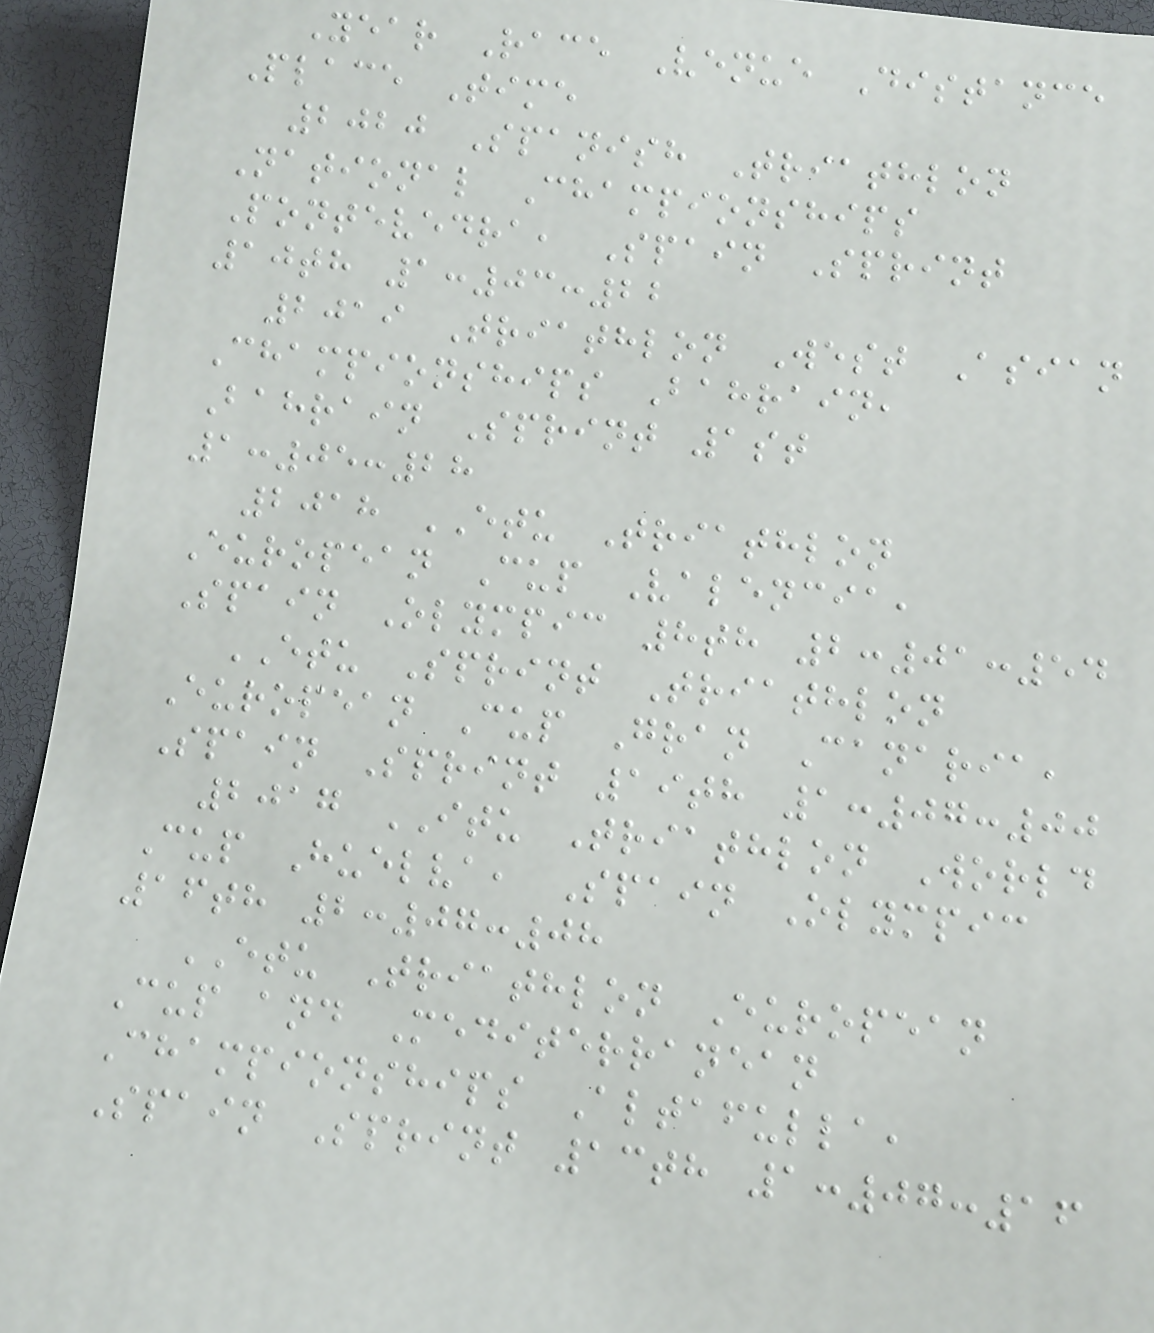Year Race Venue Distance
Place Time
2020 Spanish Triathlon
National Championships
Pontevedra, Spain Sprint
10th 1:03:22
2019 Triathlon West Asian
Championships Bahrain,
Bahrain Sprint 1st
1:05:28
2018 ETU Triathlon
European Cup Valencia,
Spain Olympic 8th 2:01:54
ETU Sprint Triathlon
European Cup Gran Canaria,
Spain Sprint 19th 1:07:00
2017 ITU Triathlon World
Cup Huelva, Spain Olympic
16th 2:07:08
ETU Triathlon European
Cup and Mediterranean
Championships Altafulla,
Spain Sprint 13th 1:07:16
